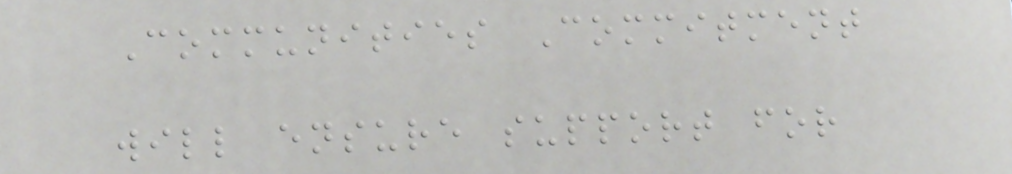Communities Commitment
will ensure support for
